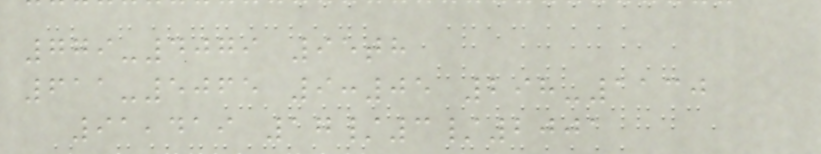779-4079 95th
611-5065 9:05 298-1130
91,419 17/3/2001
